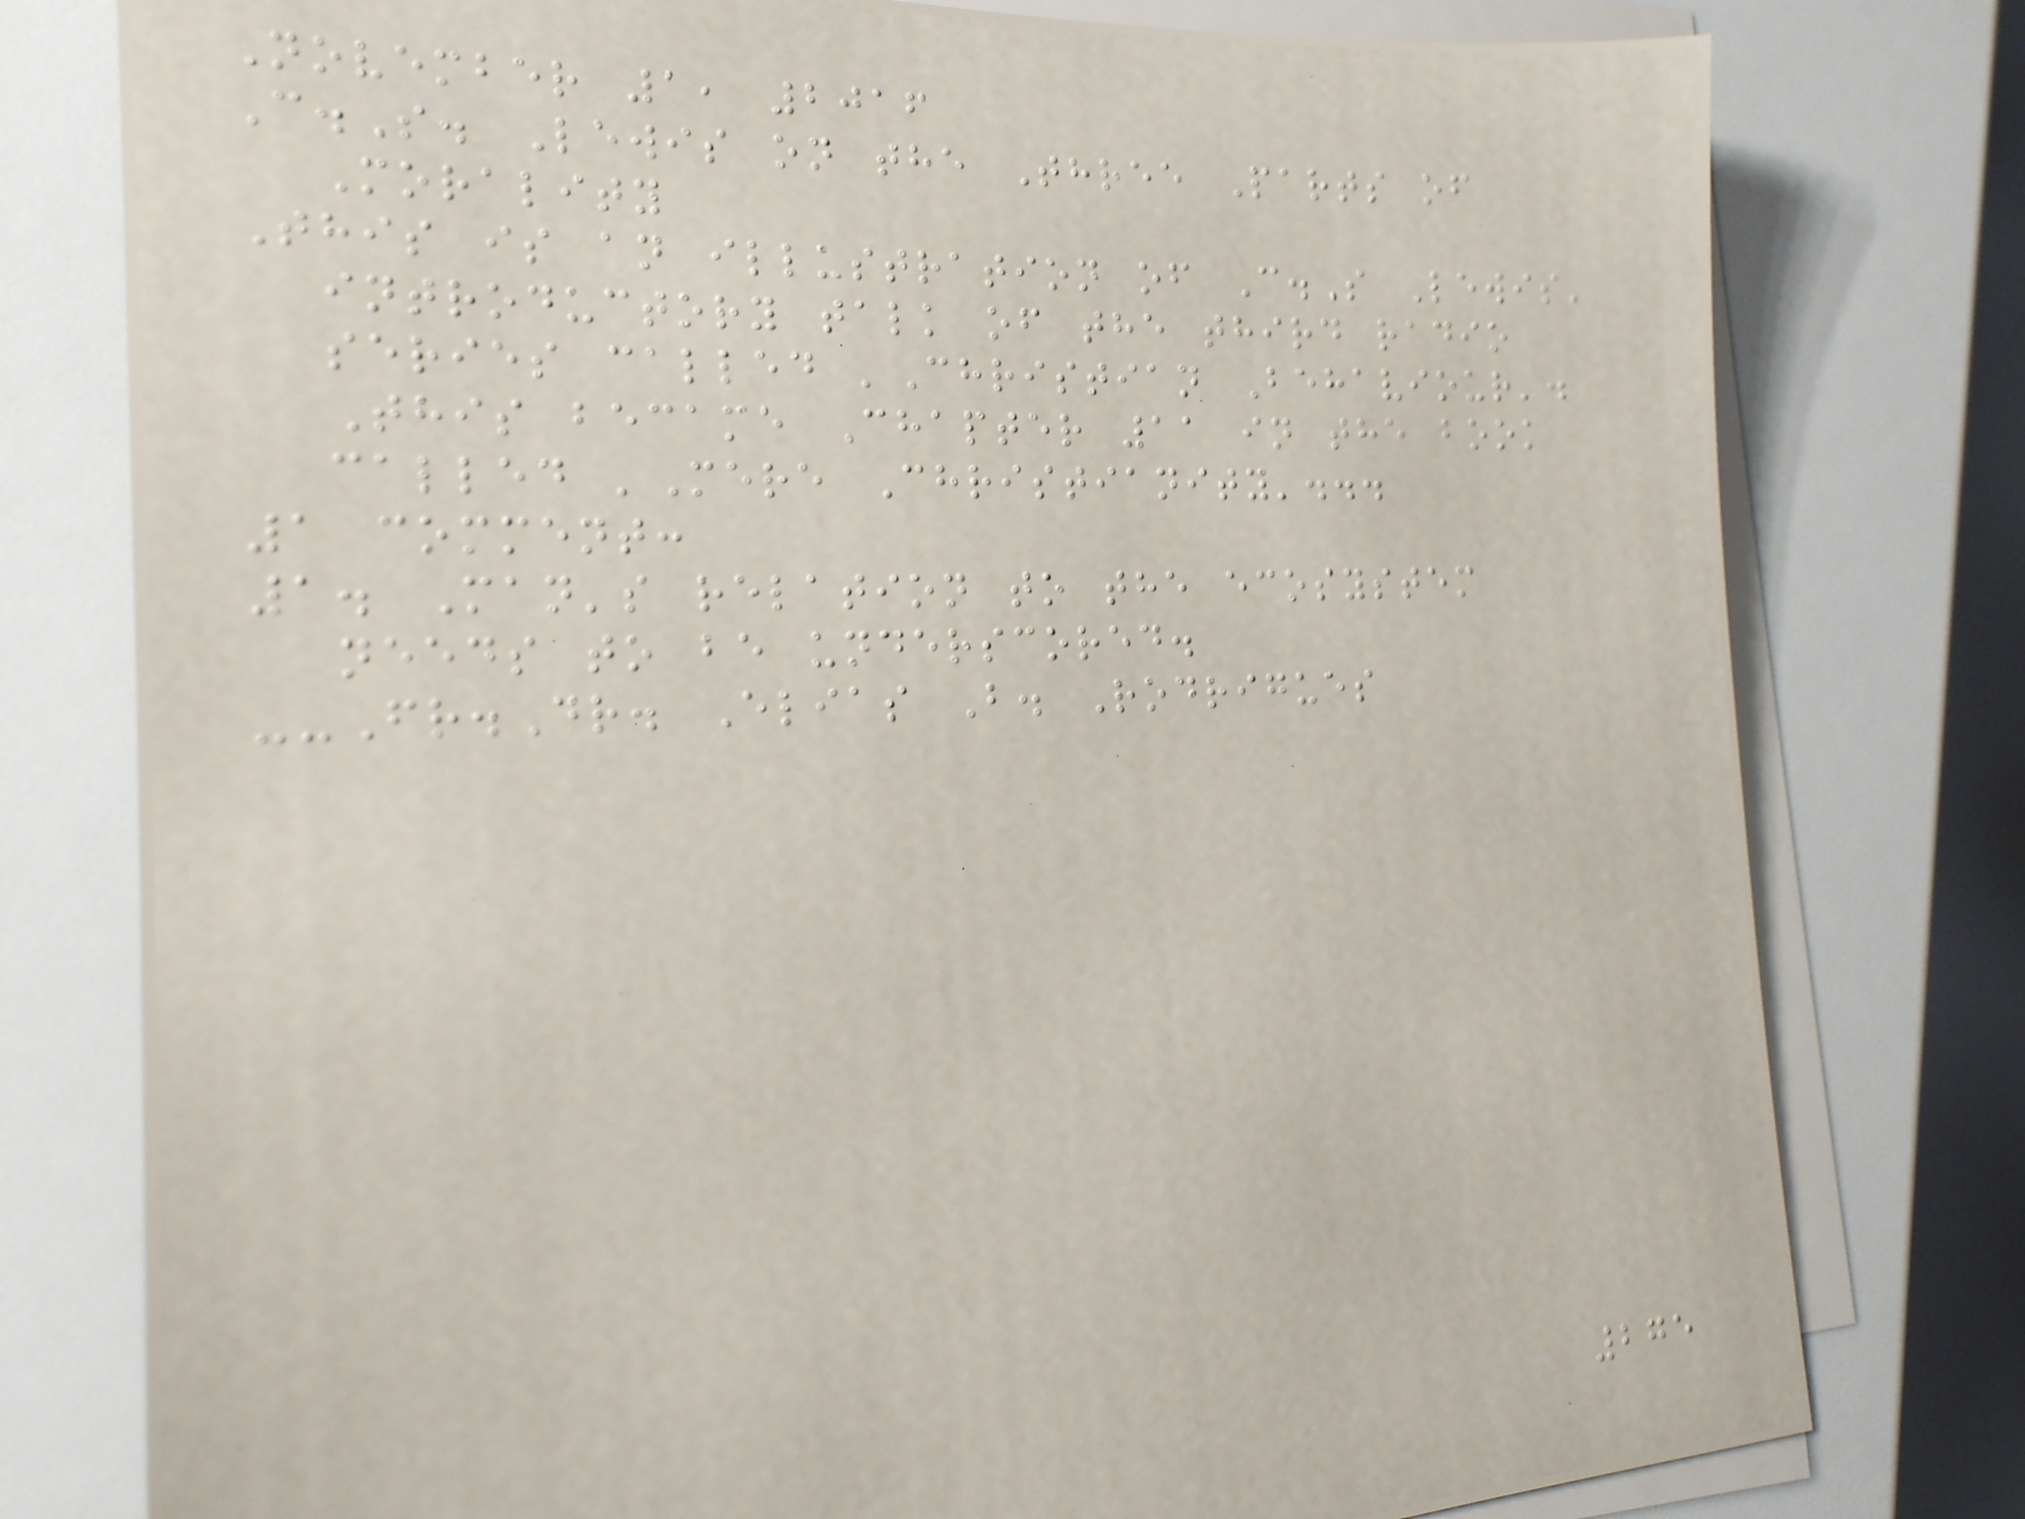November 1, 2016
C.S. Lewis on the Three Parts of
Morality
This is an illustration of C.S Lewis'
introductory talk of the third radio
series called 'Christian Behaviour'.
This became Chapter 11 in the book
called 'Mere Christianity'...
1 comment:
1. Man's relation to the ecosystem
needs to be underscored.
--Fr.Dr. Elias B. Rodrigues
275
